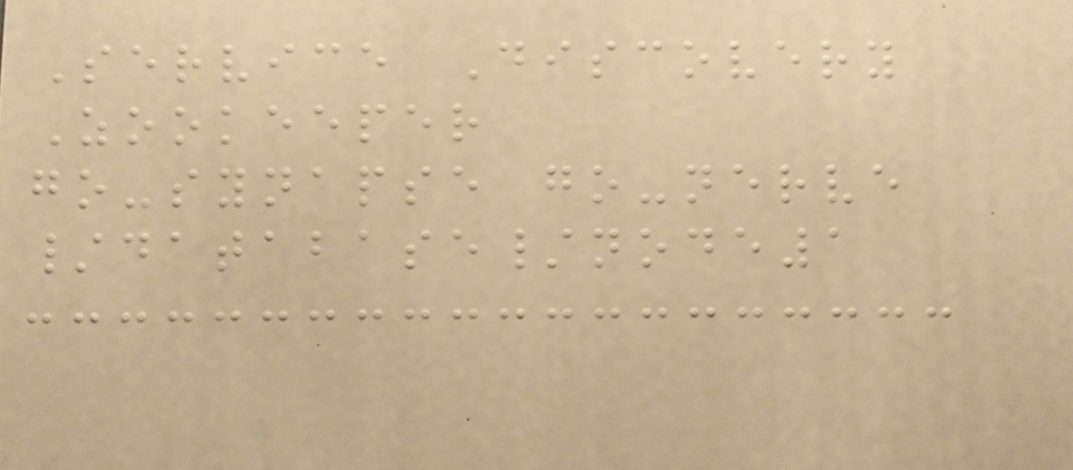Service Discovery
Zookeeper
go-synapse go-nerve
/database/node1
